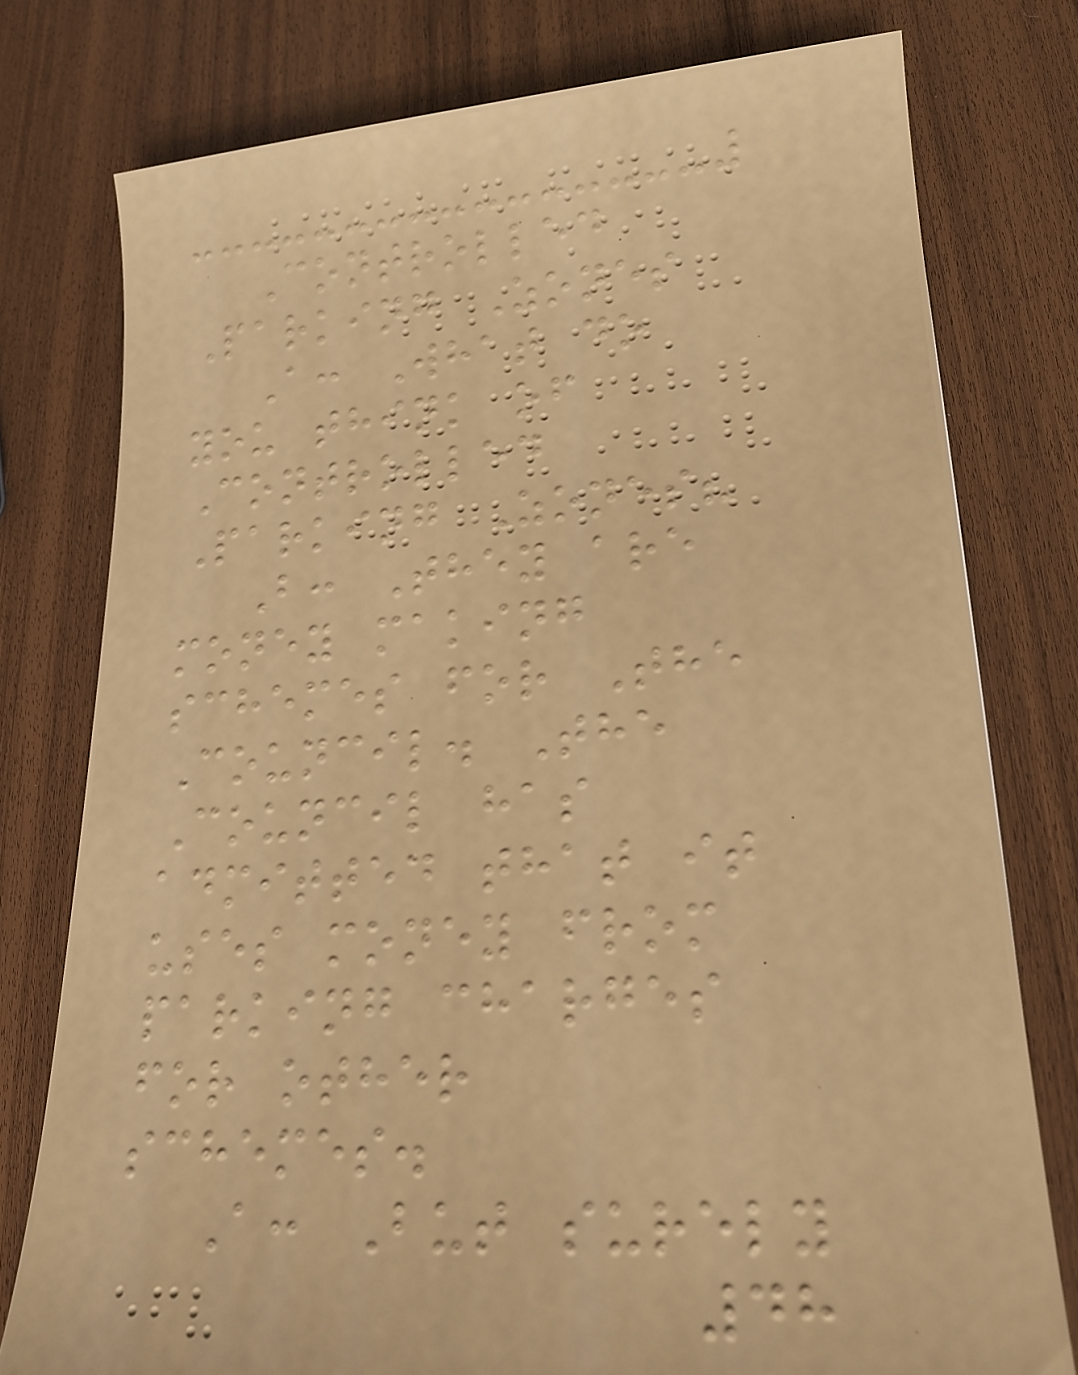Controlled
Parking Zones
A: What do
you think of
Controlled
Parking Zones?
B: They are
money making
schemes for The
Council. The
Council has
admitted that it
uses money from
parking charges
for other
schemes.
A: But surely
48
